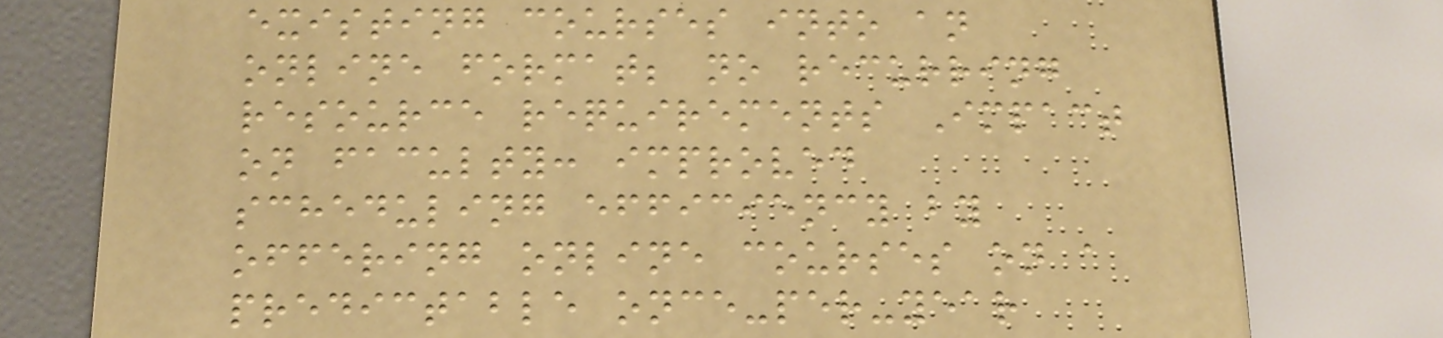existing courses into an
online format; no recurring
resource requirements Impact
on faculty: improved
scheduling efficiency by
offering online courses on a
predictable once-per-year
